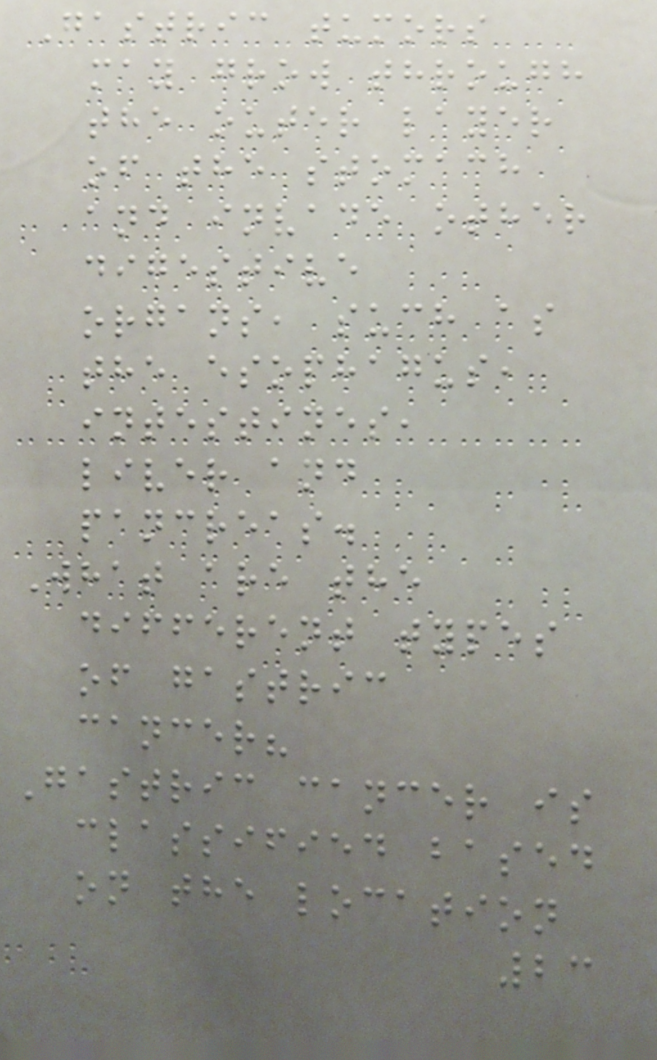Gastric tumors
may grow through
the outer layer
of the stomach
and invade other
digestive
organs, such as
the esophagus,
intestines,
liver and
pancreas.
What are the
different types
of gastric
cancer?
Gastric cancer is
classified based
on the location
23
